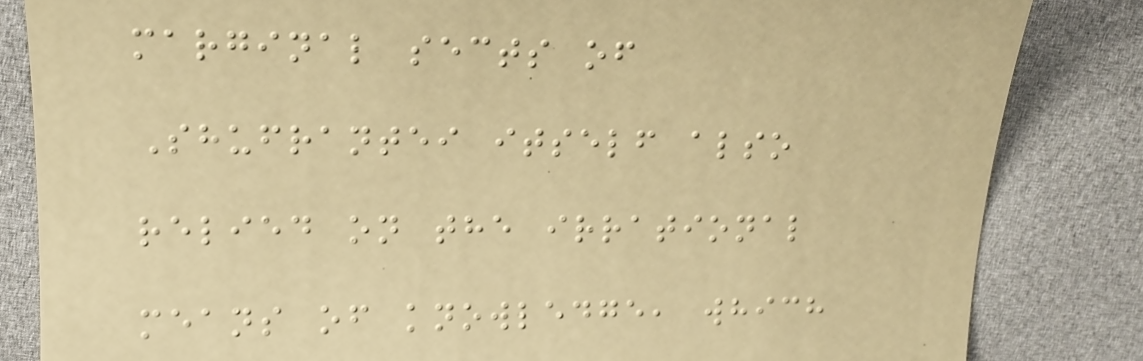marginal sects of
Shufrantei itself also
relied on the irrational
means of knowledge, which
